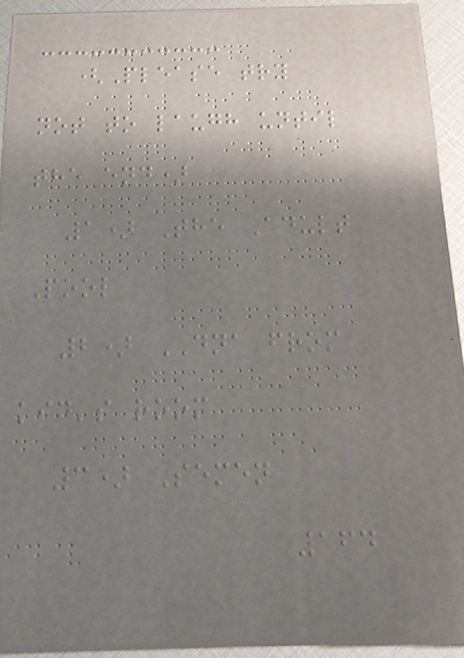(Please try
not to laugh until
the end)
1) The Adult
Pool
2) DNA from
kid's room
3) Semen
164
